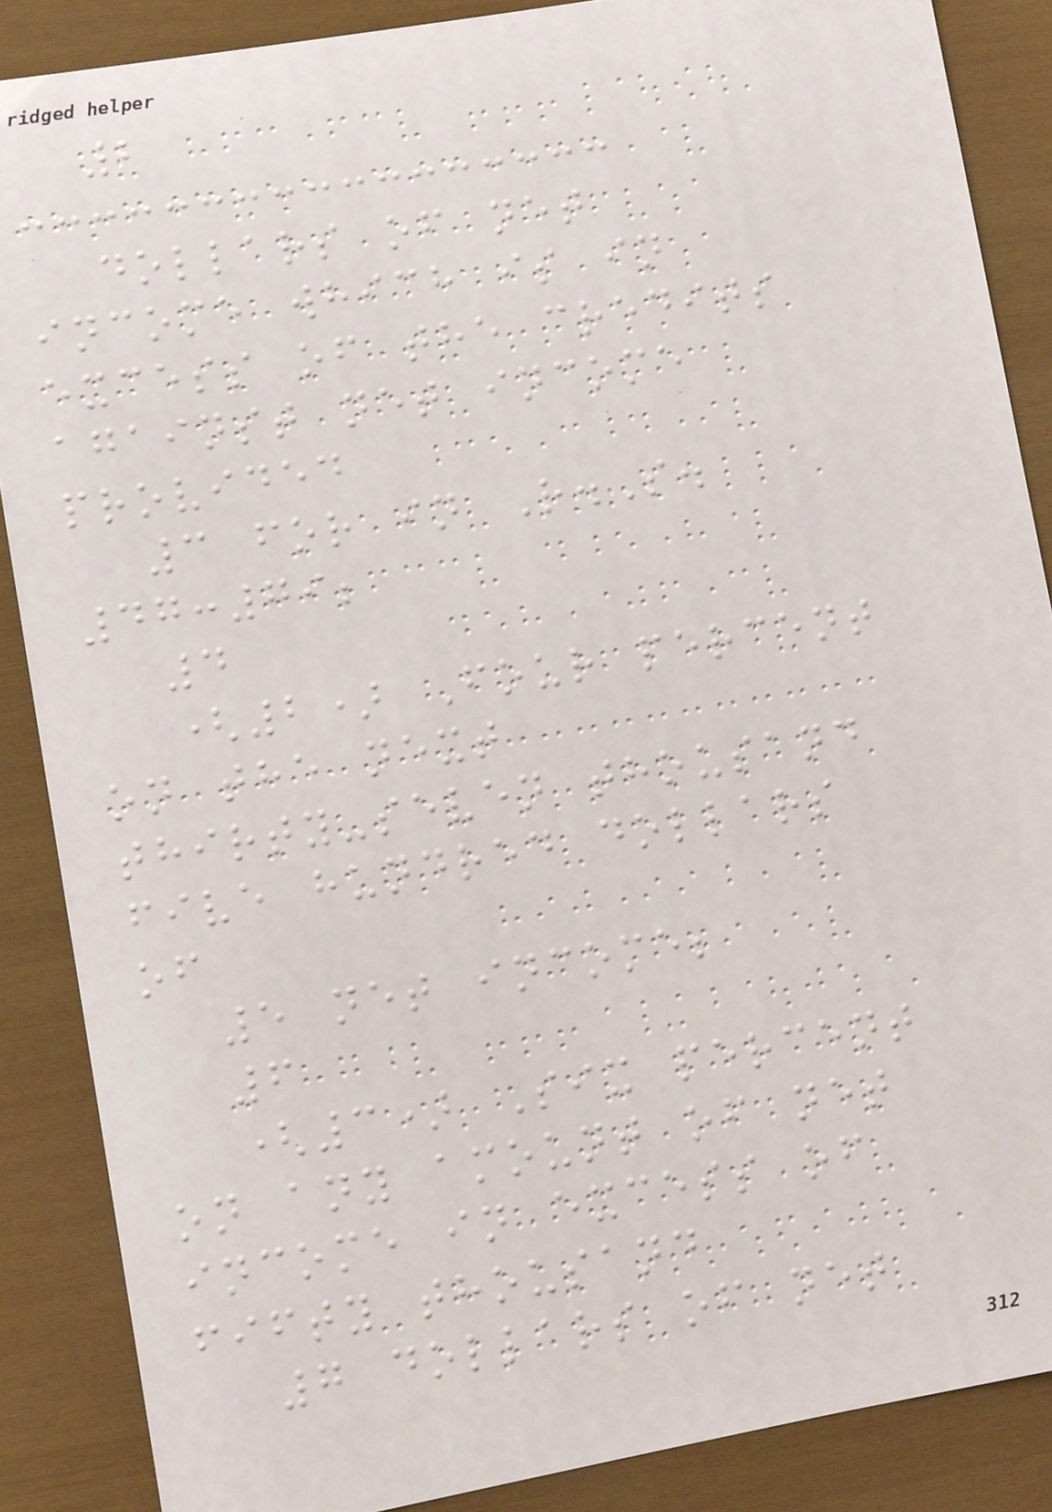2
dollars of net
income which is in
excess of the credits
against net income
provided
3 for in R.S.
47:79;
4
(2) Four percent
on the next
thirty-seven thousand
five hundred dollars
of
5 net income;
6
(3) Six percent
on any amount of net
income in excess of
fifty thousand
7 dollars of net
